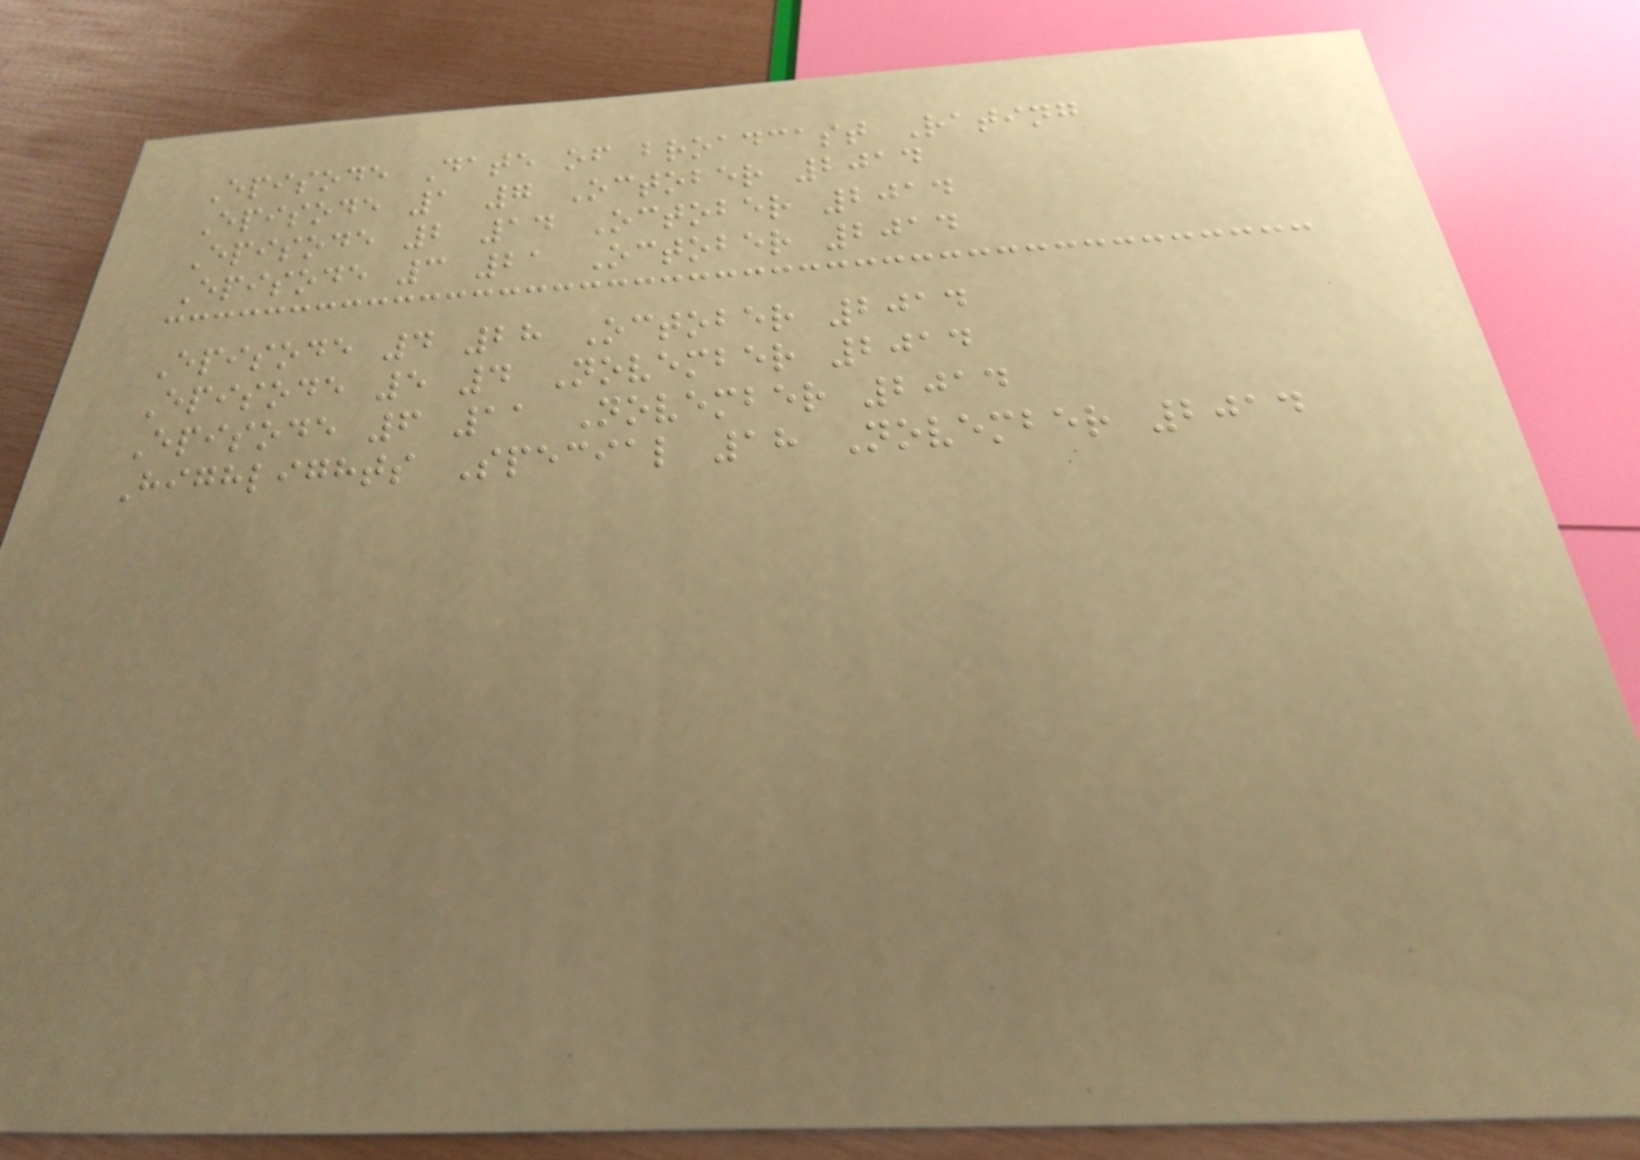Episode Date of broadcast Rating
Episode 1 7 October 2014
Episode 2 14 October 2014
Episode 3 21 October 2014
Episode 4 28 October 2014
Episode 5 4 November 2014
Episode 6 11 November 2014
Highlights Special 18 November 2014
